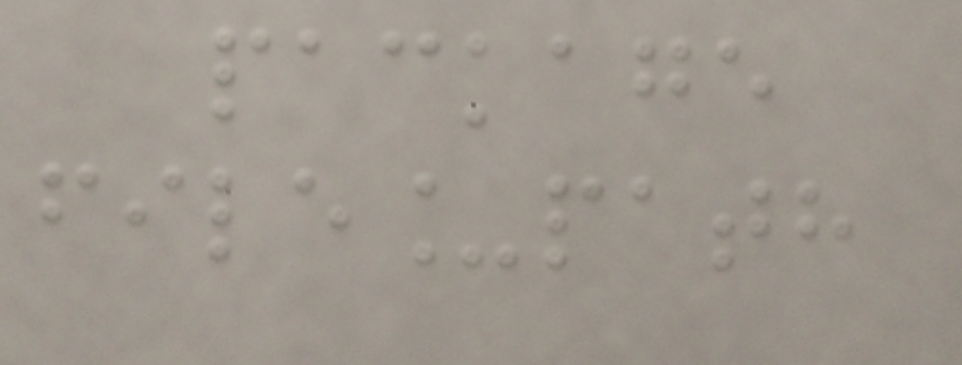package
file_path
